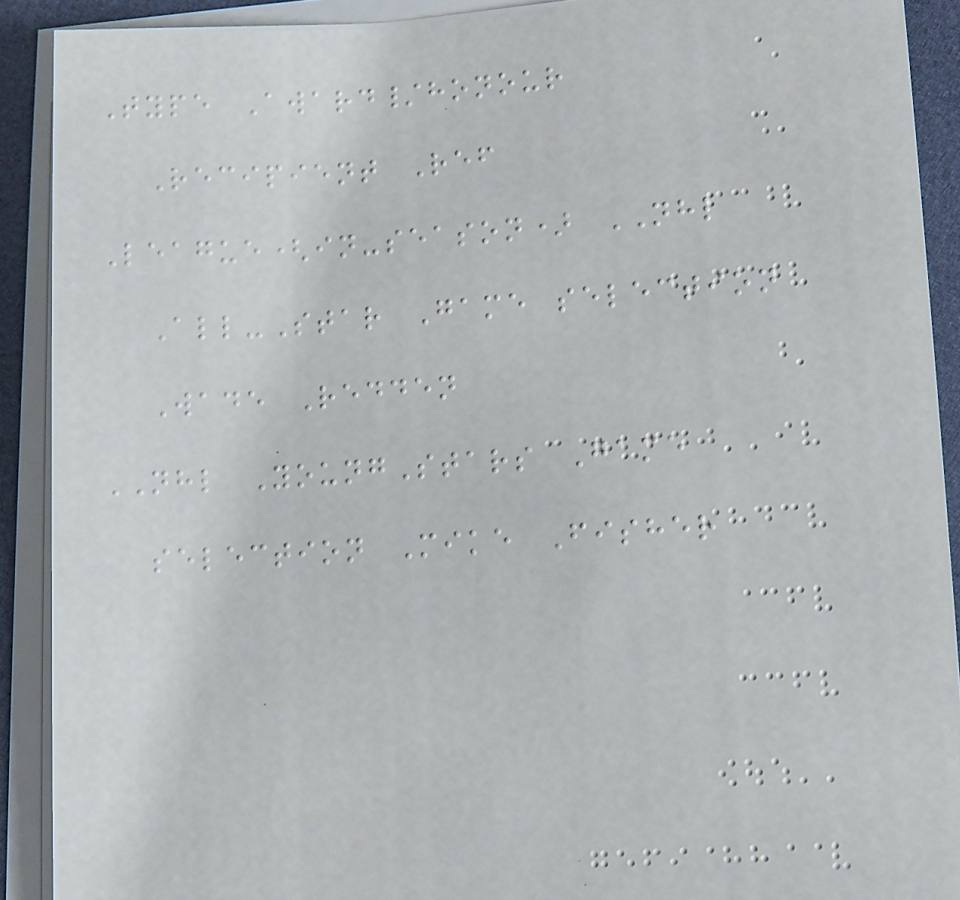Type Award/honour
Recipient Ref
League(in-season) NHL
All-Star Game selection
Wade Redden
NHL YoungStars Game
selection Mike Fisher
